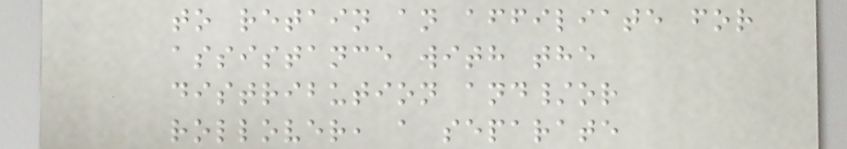to retain an affiliate for
assistance with the
distribution and/or
rollover, a separate
